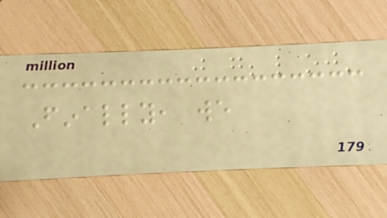Finally, we
